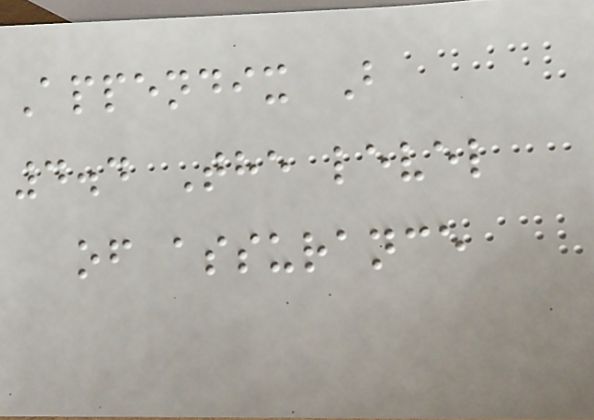Appendix B
4.4 The level
of assurance
